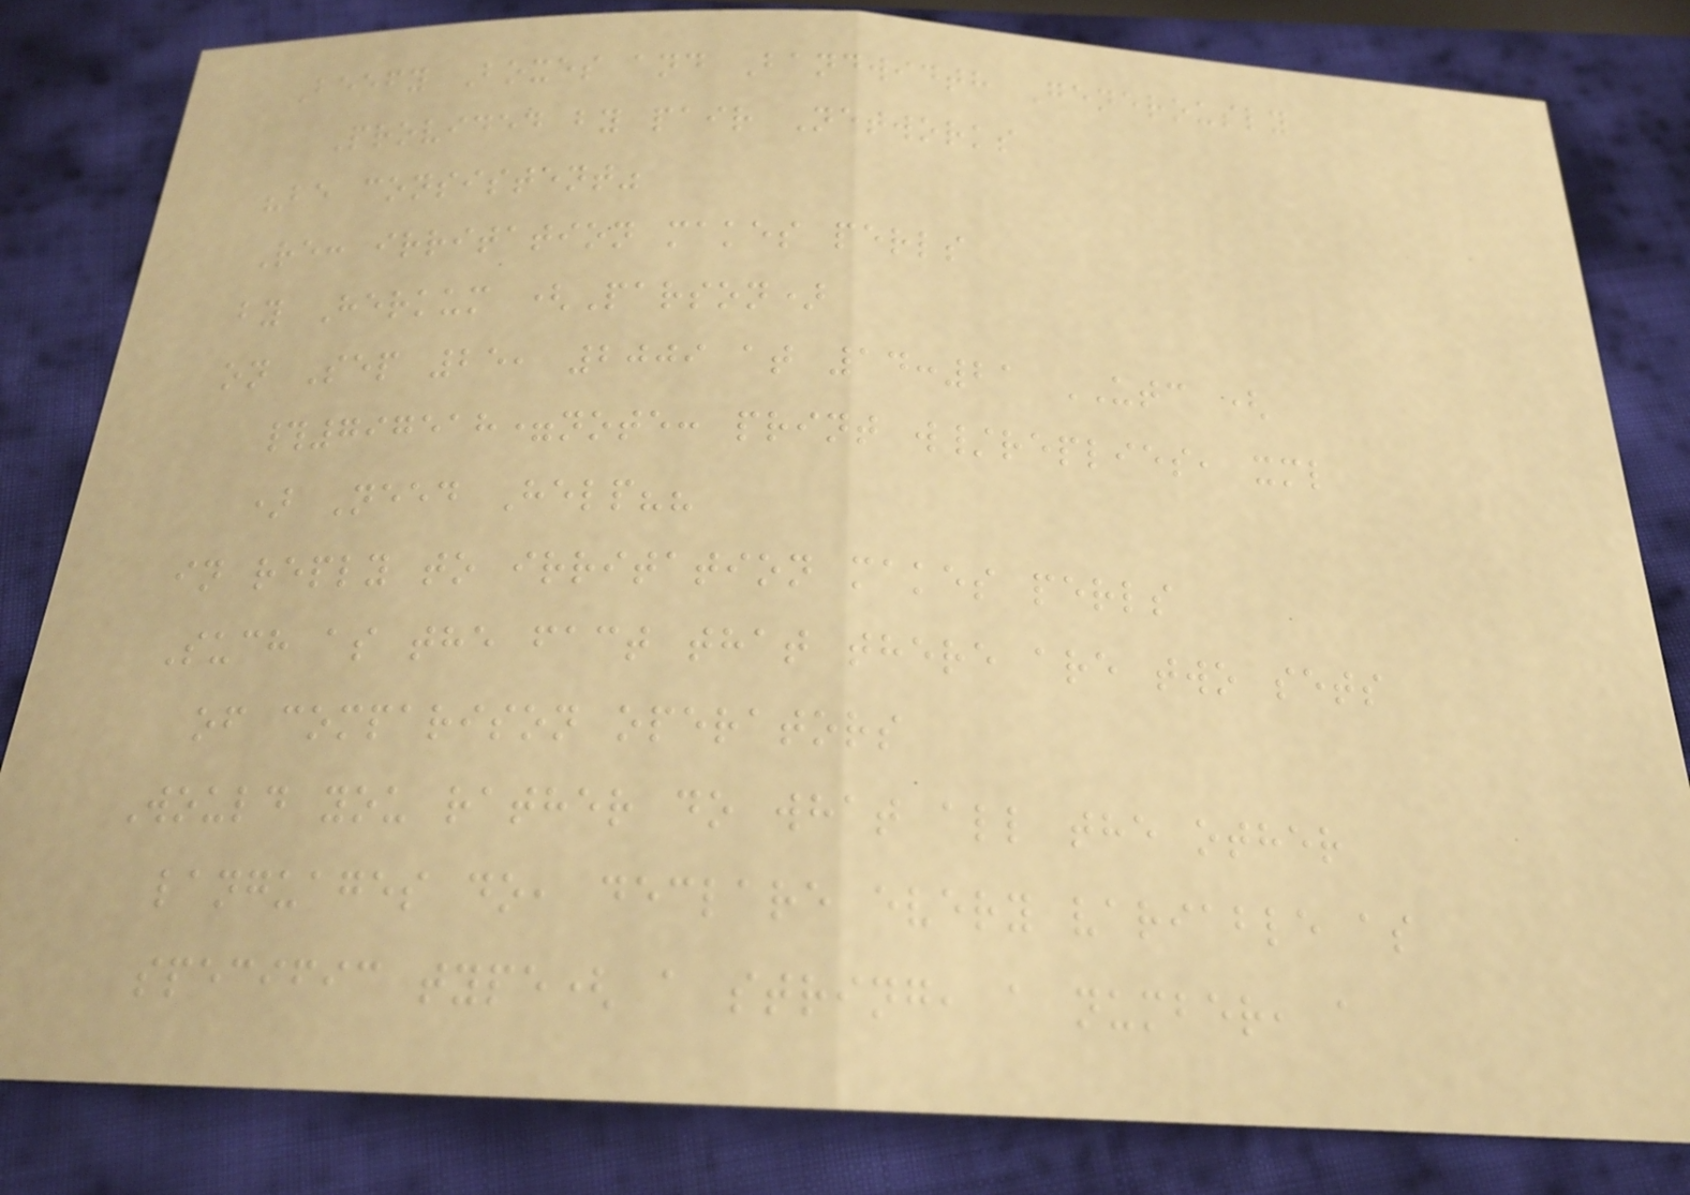Beefy Boxes and Bandwidth Generously
Provided by pair Networks
"be consistent"
Re: irritation makes perls
by Herkum (Parson)
on Sep 25, 2009 at 14:21 UTC (
#797518=note: print w/replies, xml
) Need Help??
in reply to irritation makes perls
Such as the fact that there are two sets
of comparison operators
Would you rather do what all the other
languages do, declare every variable as
specific type( a string, a number, a
